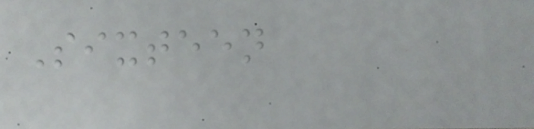Sixteen
